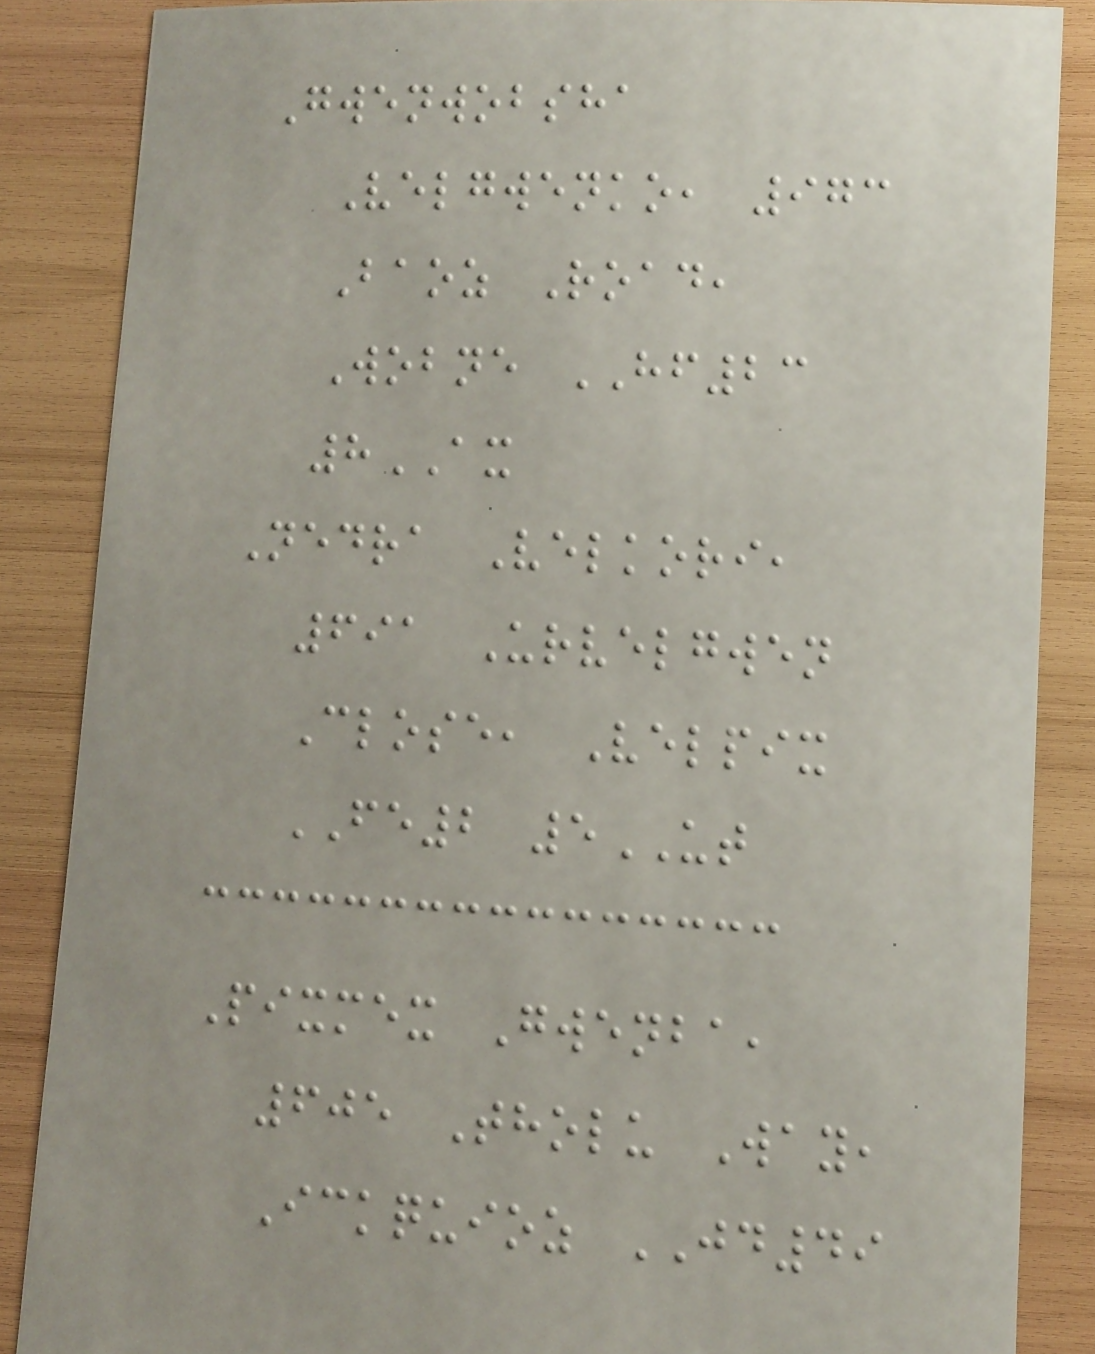Gwenwobsha
Velgwenko, 973
Baoz Road,
Wobne HF23
8AX
Nedra Velkori,
691 Urvelgwen
Close, Velpix
FE2 5UT
Pixmex Gwenba,
605 Tholu Way,
Ickquioz JD49
